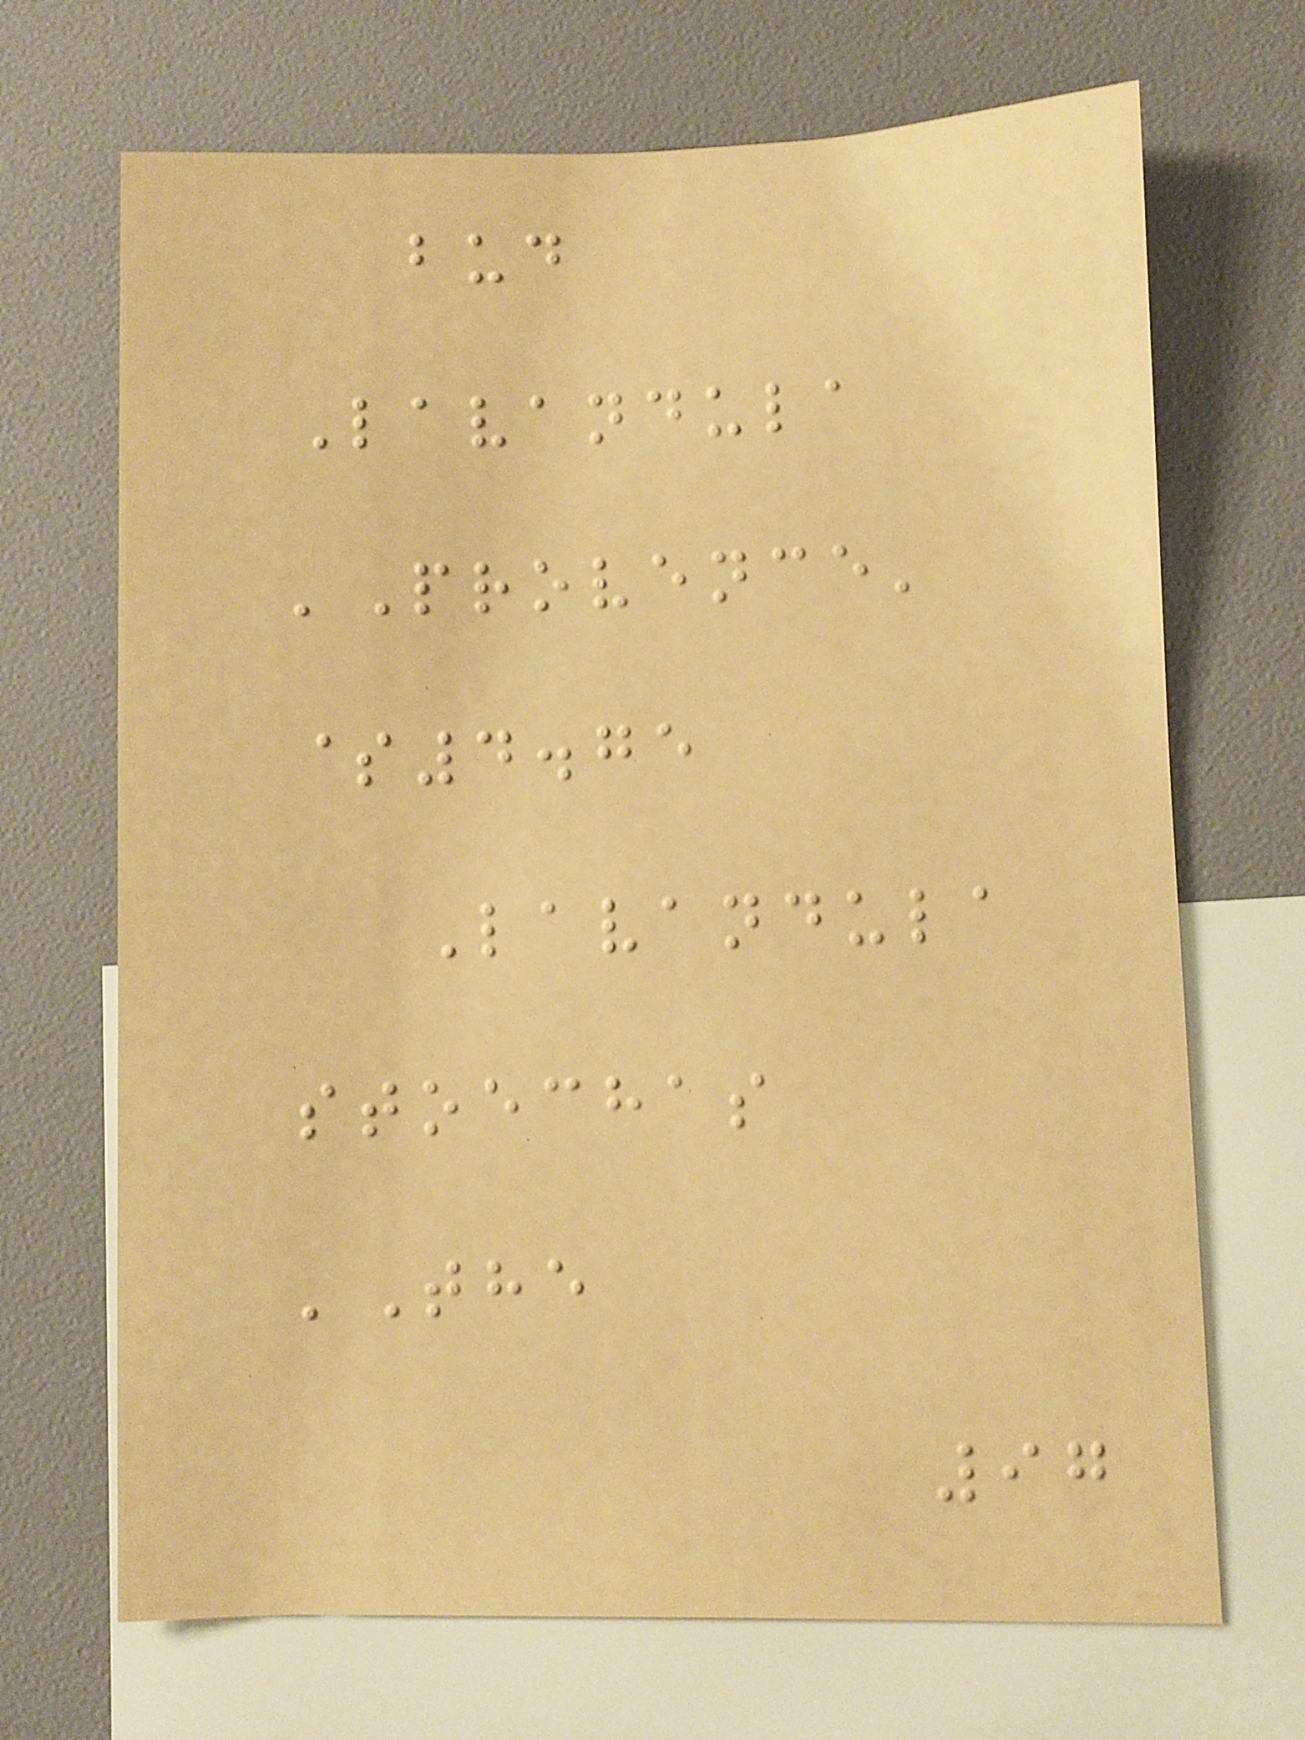bud
Lavandula
'Provence'
$4.75
Lavandula
stoechas
'The
97
